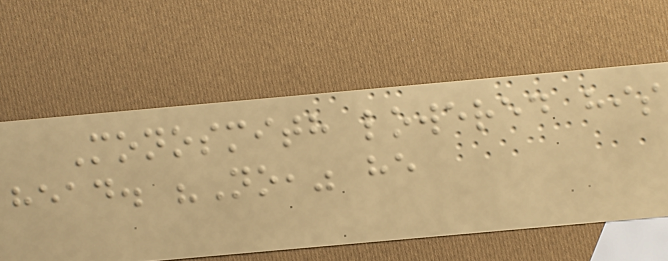Monosmith lowered his
head. "No," he
